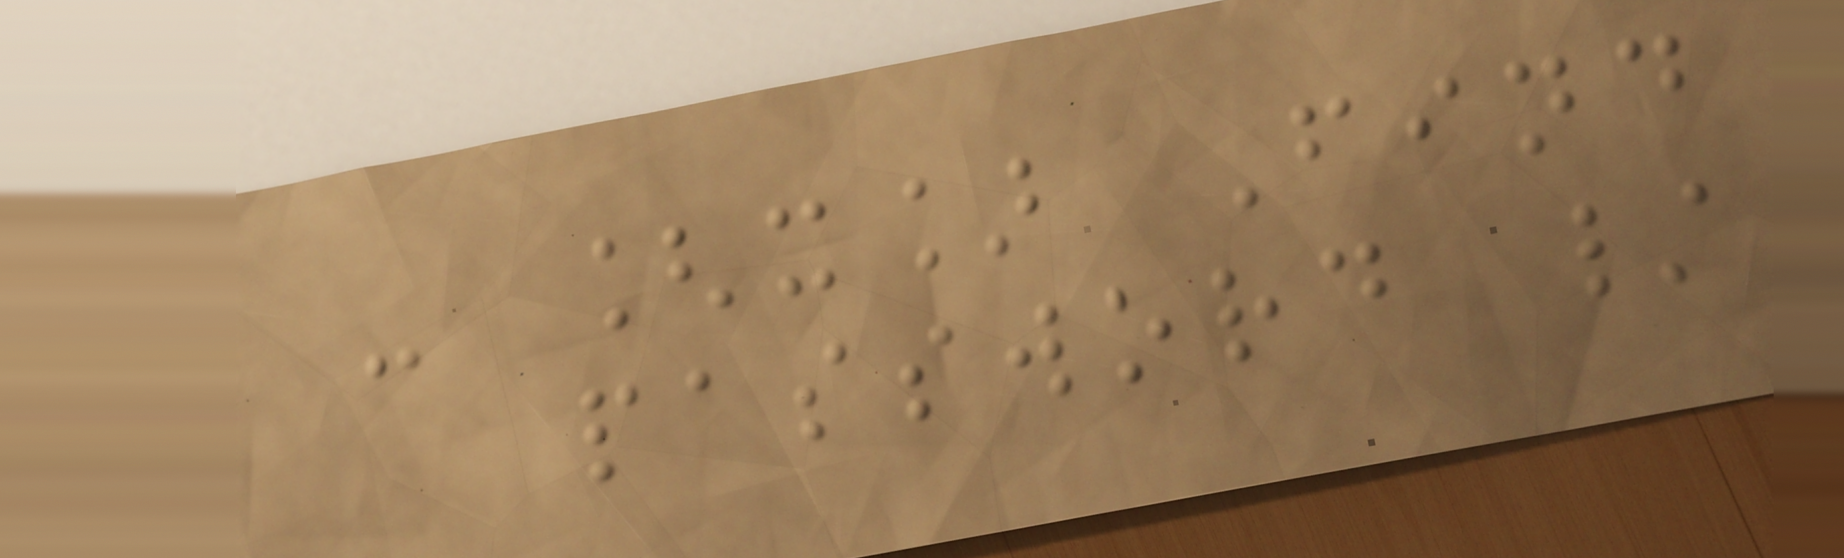- [x] Find
password /
